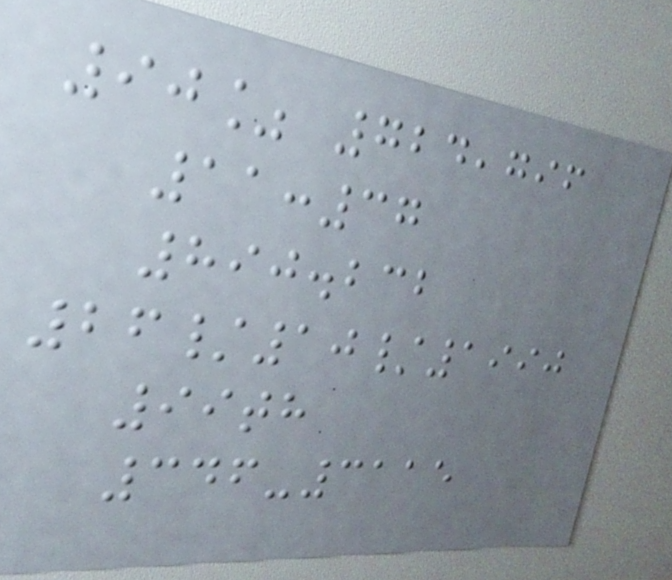90% 724,796
11:37
890.232
26/10/1990
99th
346-3115
